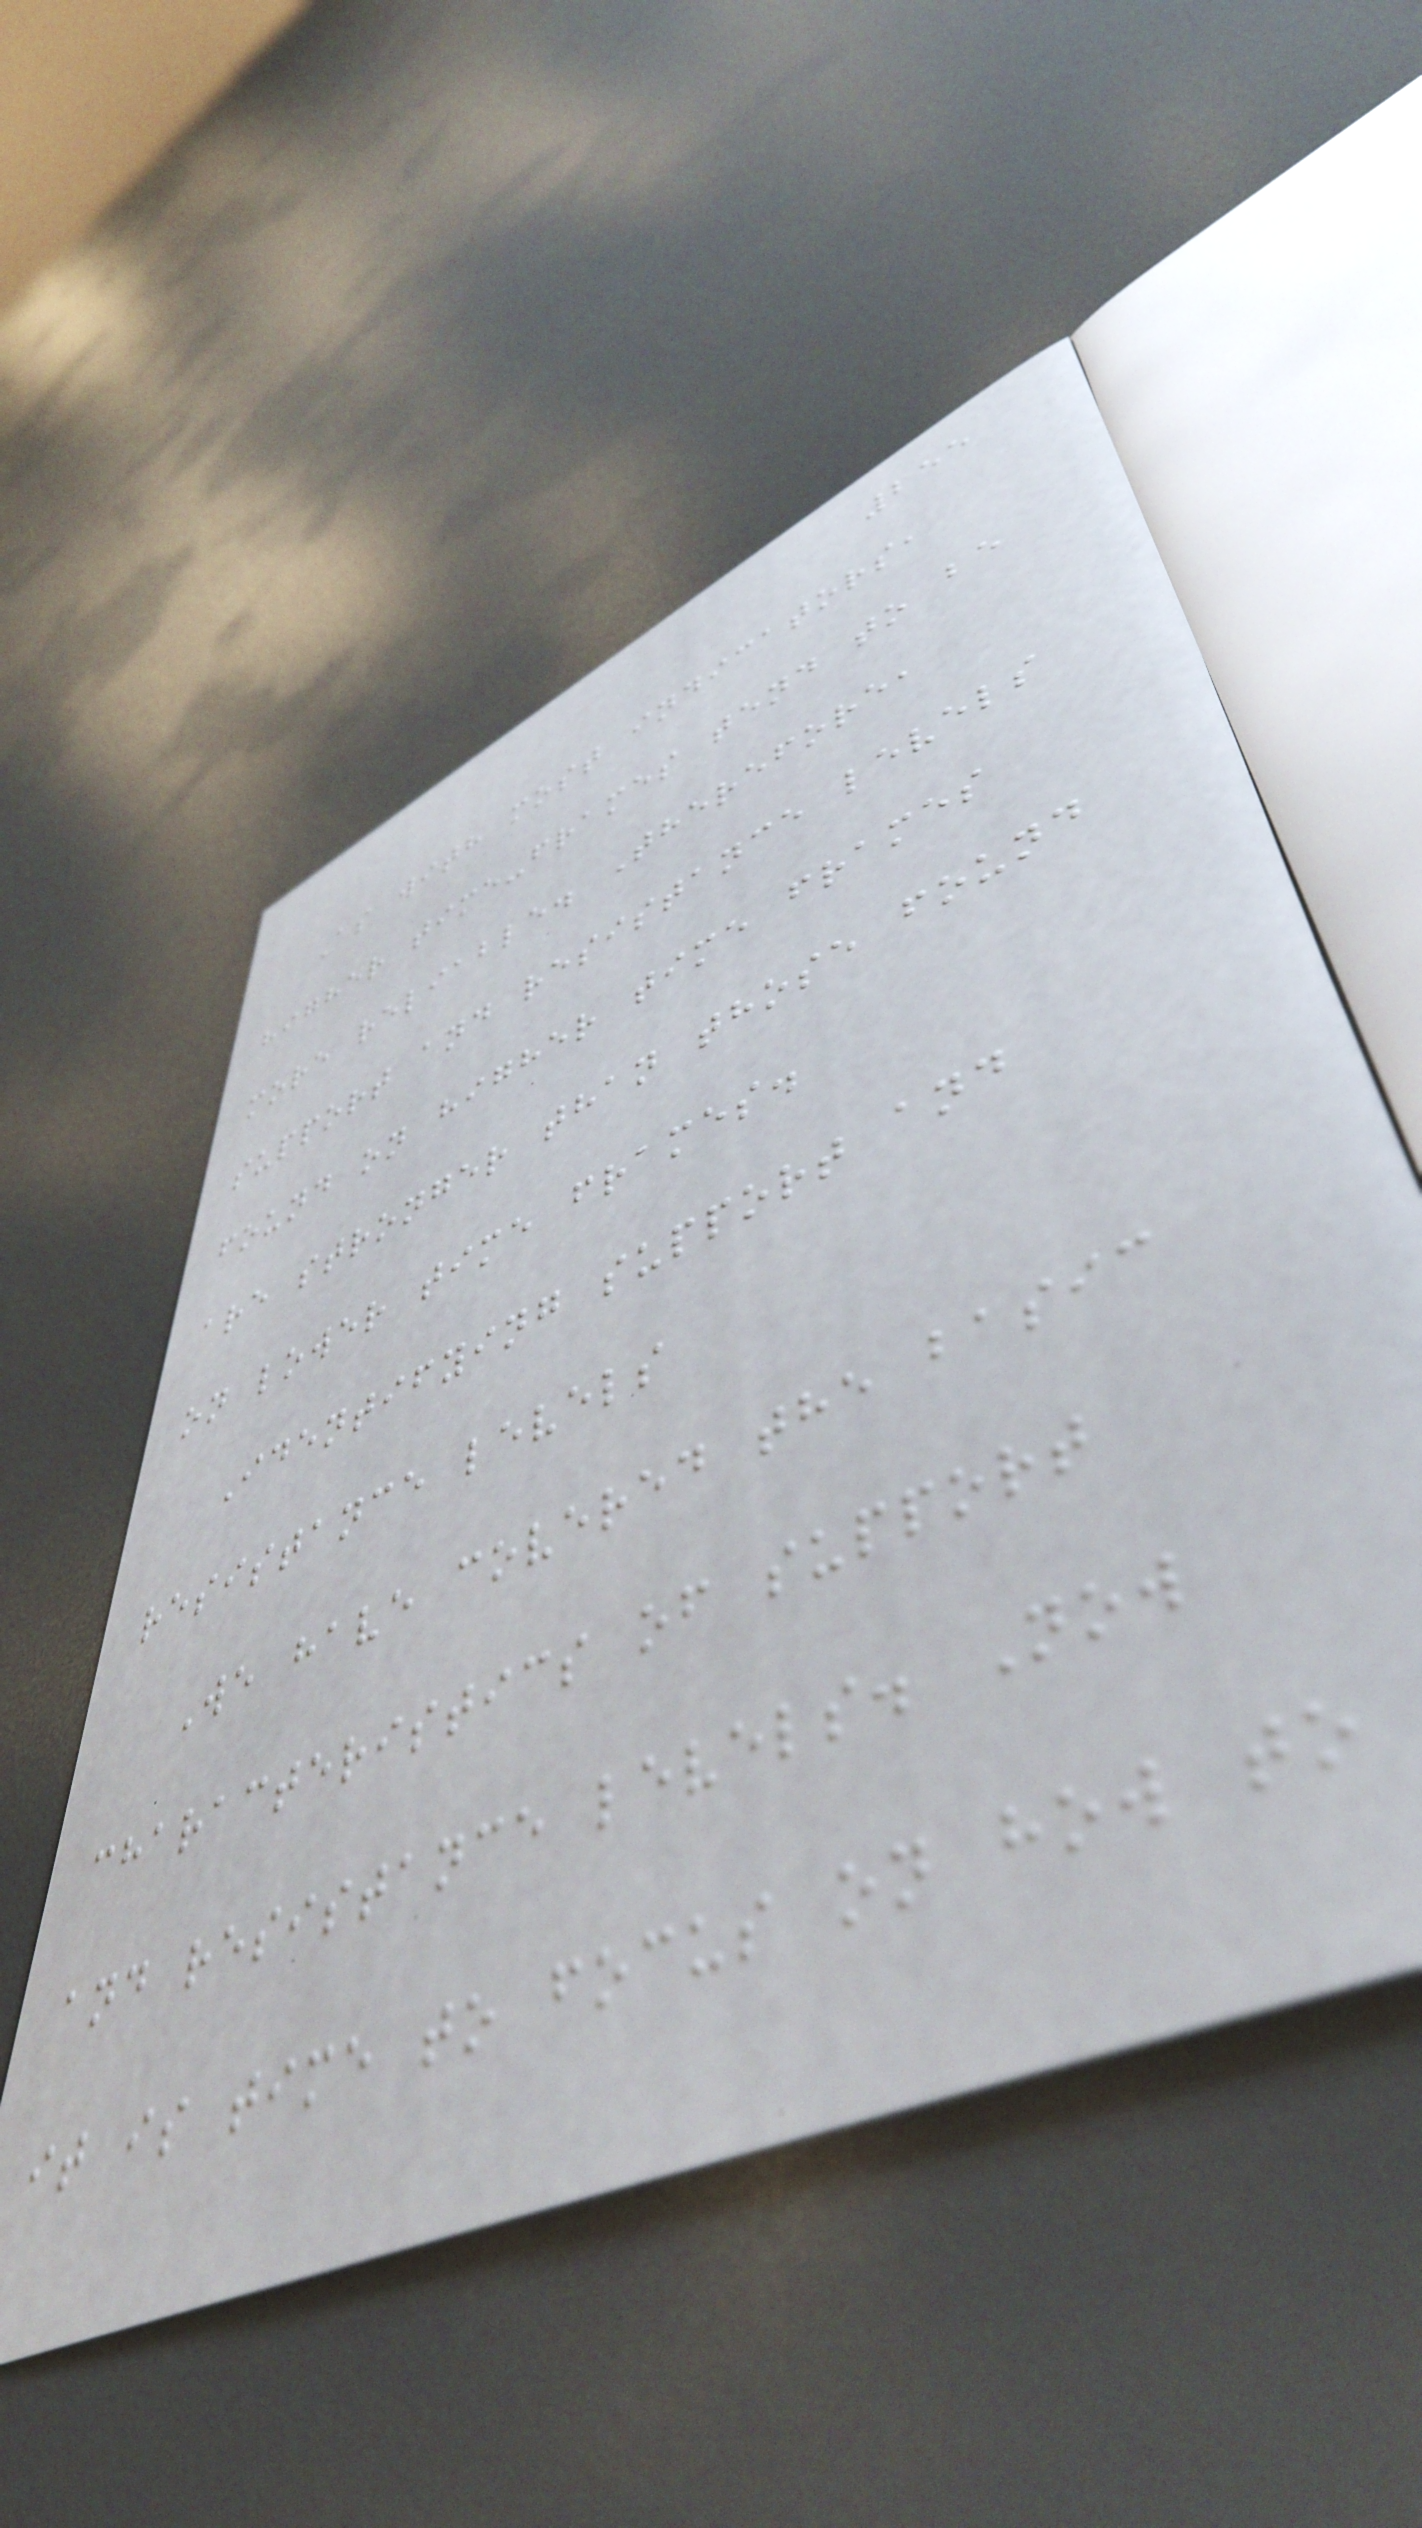255
As with most indicators,
higher time-frames tend to be
more reliable. Therefore,
support and resistance levels
found on higher time frames
are stronger than those found
on lower time frames.
Identifying support and
resistance levels
We have covered the basic
characteristics of support
and resistance levels. Now
it is time to focus on how to
